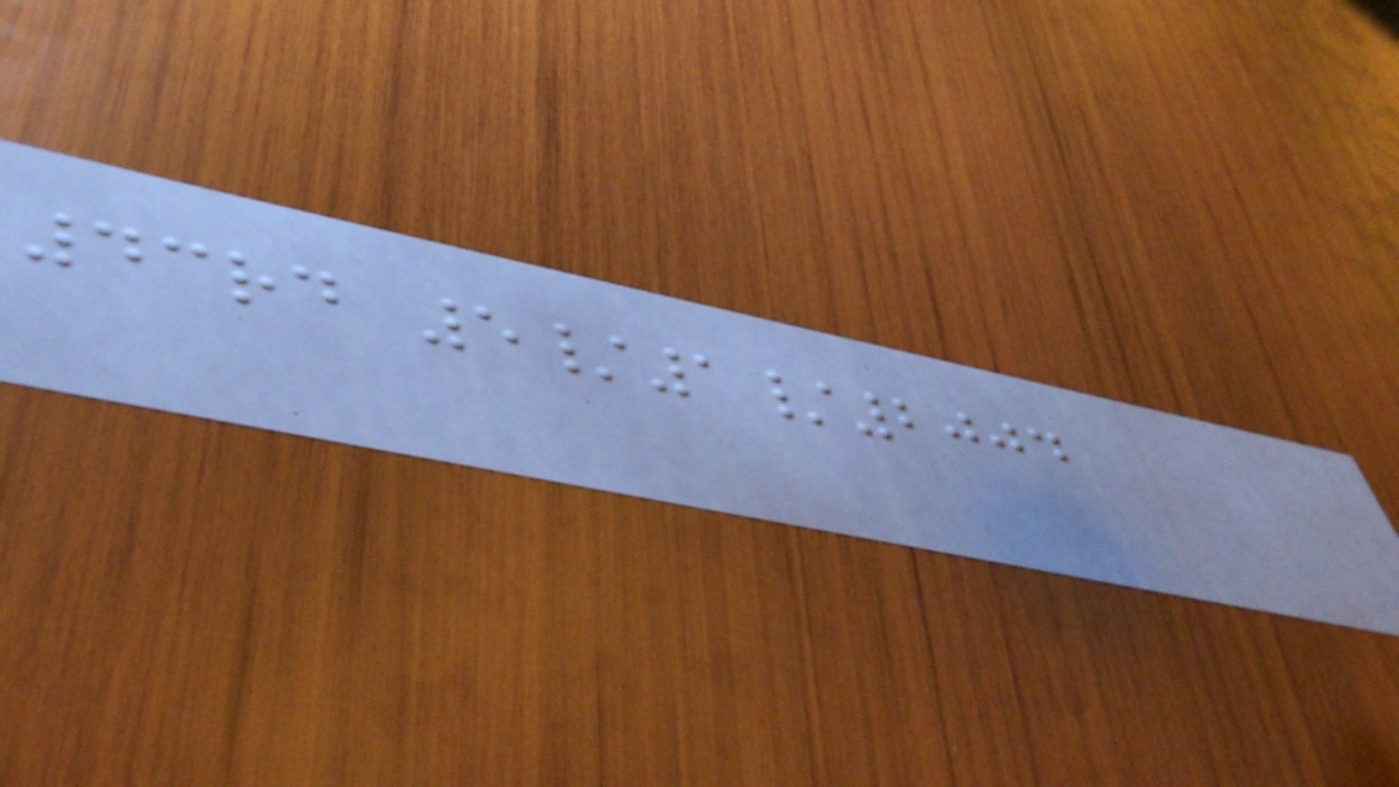43rd 5/1/2004
